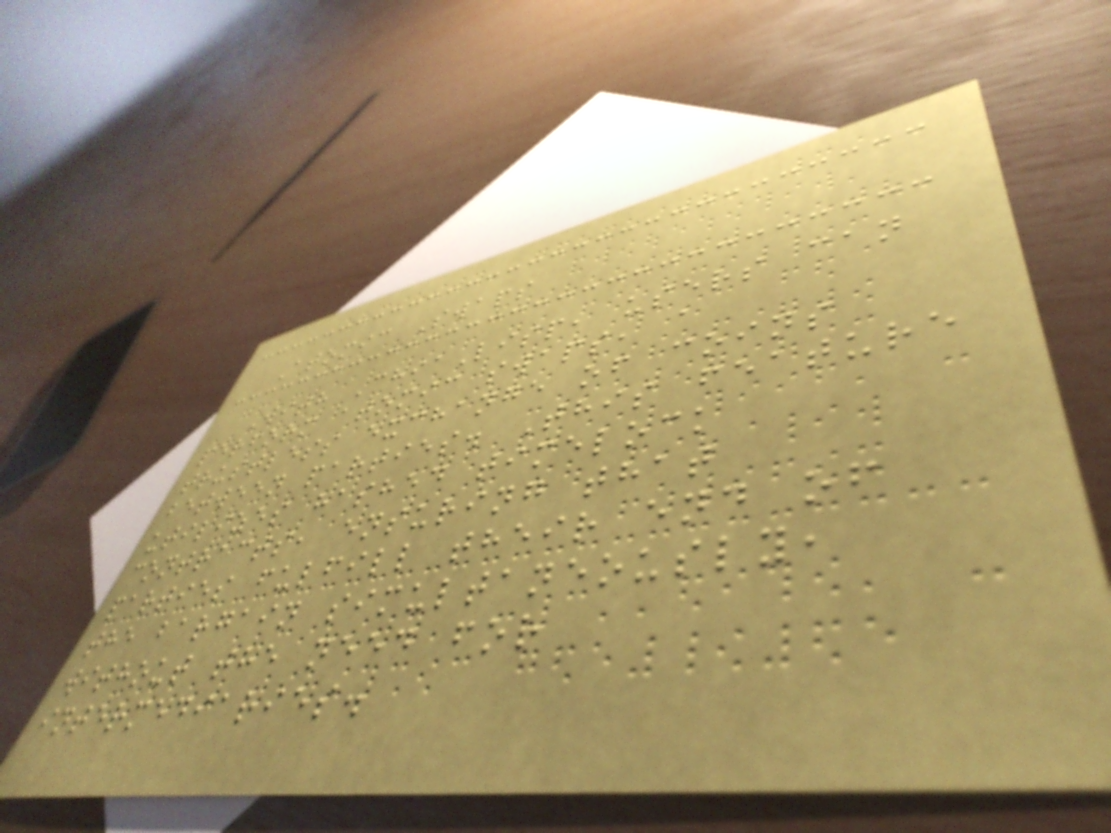Atomic Swaps
With ChiaLisp, users can
perform atomic swaps, a
trustless exchange of coins
between parties. This feature
utilizes hashed timelock
contracts, ensuring that
parties fulfill their end of
the bargain simultaneously,
without the need for
intermediaries.
